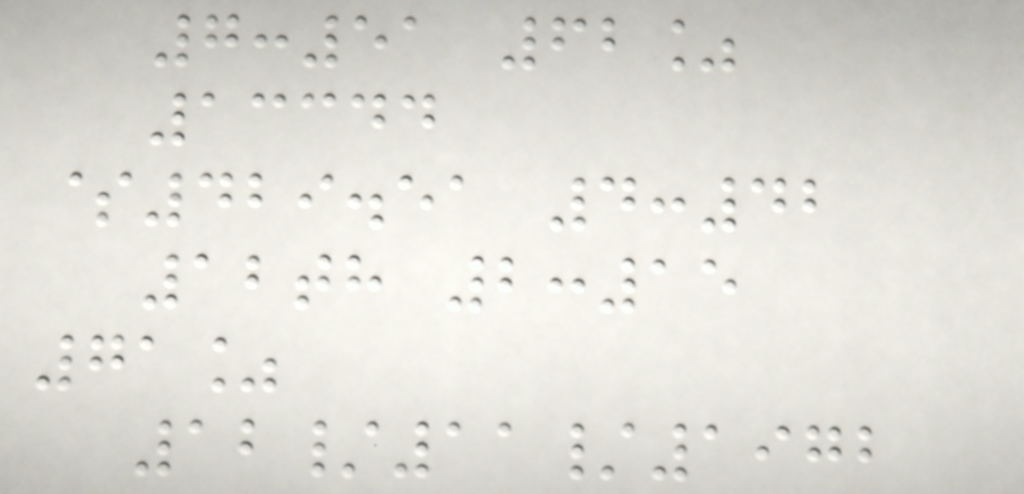7:51 62%
13344
$429.51 4:42
12th 2:15
71%
12/11/1972
